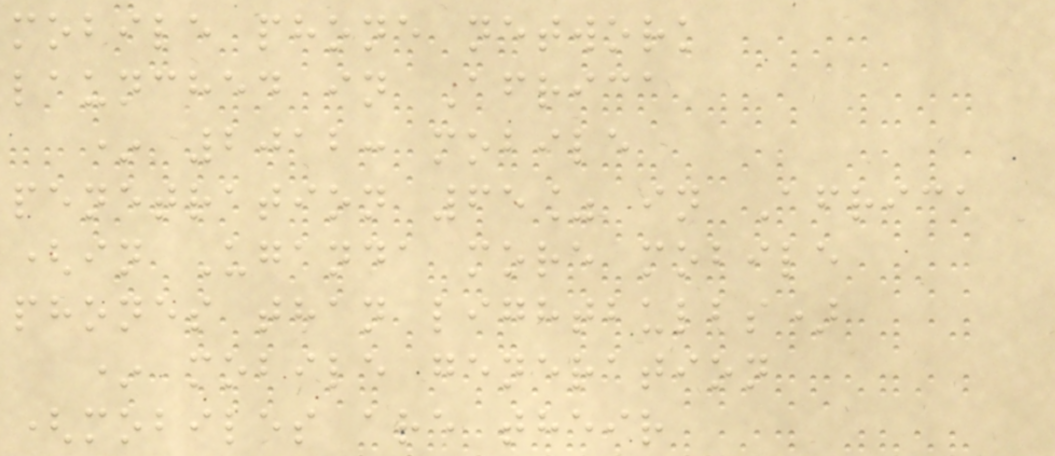mobile phone network
launched in Africa
* 2012: mobile
penetration 65% in Africa
(in Uganda more mobile
phones than lightbulbs)
* mobile generation
(mobiles are their
